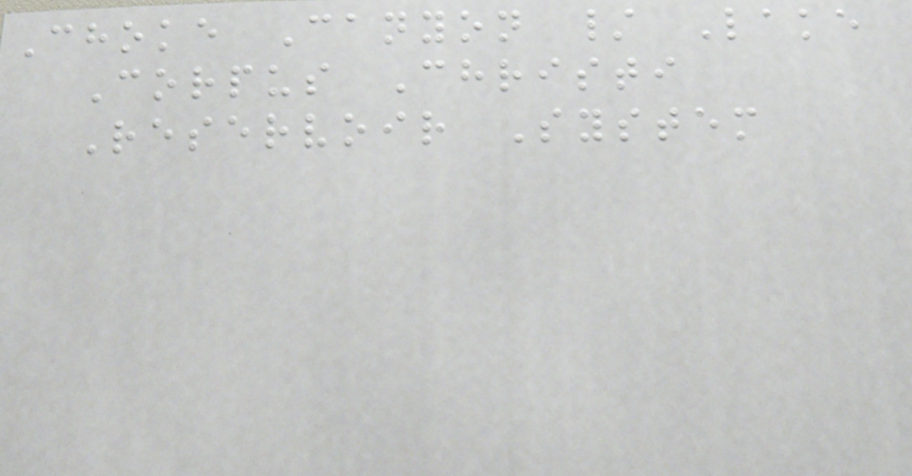Choke Canyon / Lake
Corpus Christi
Reservoir System
